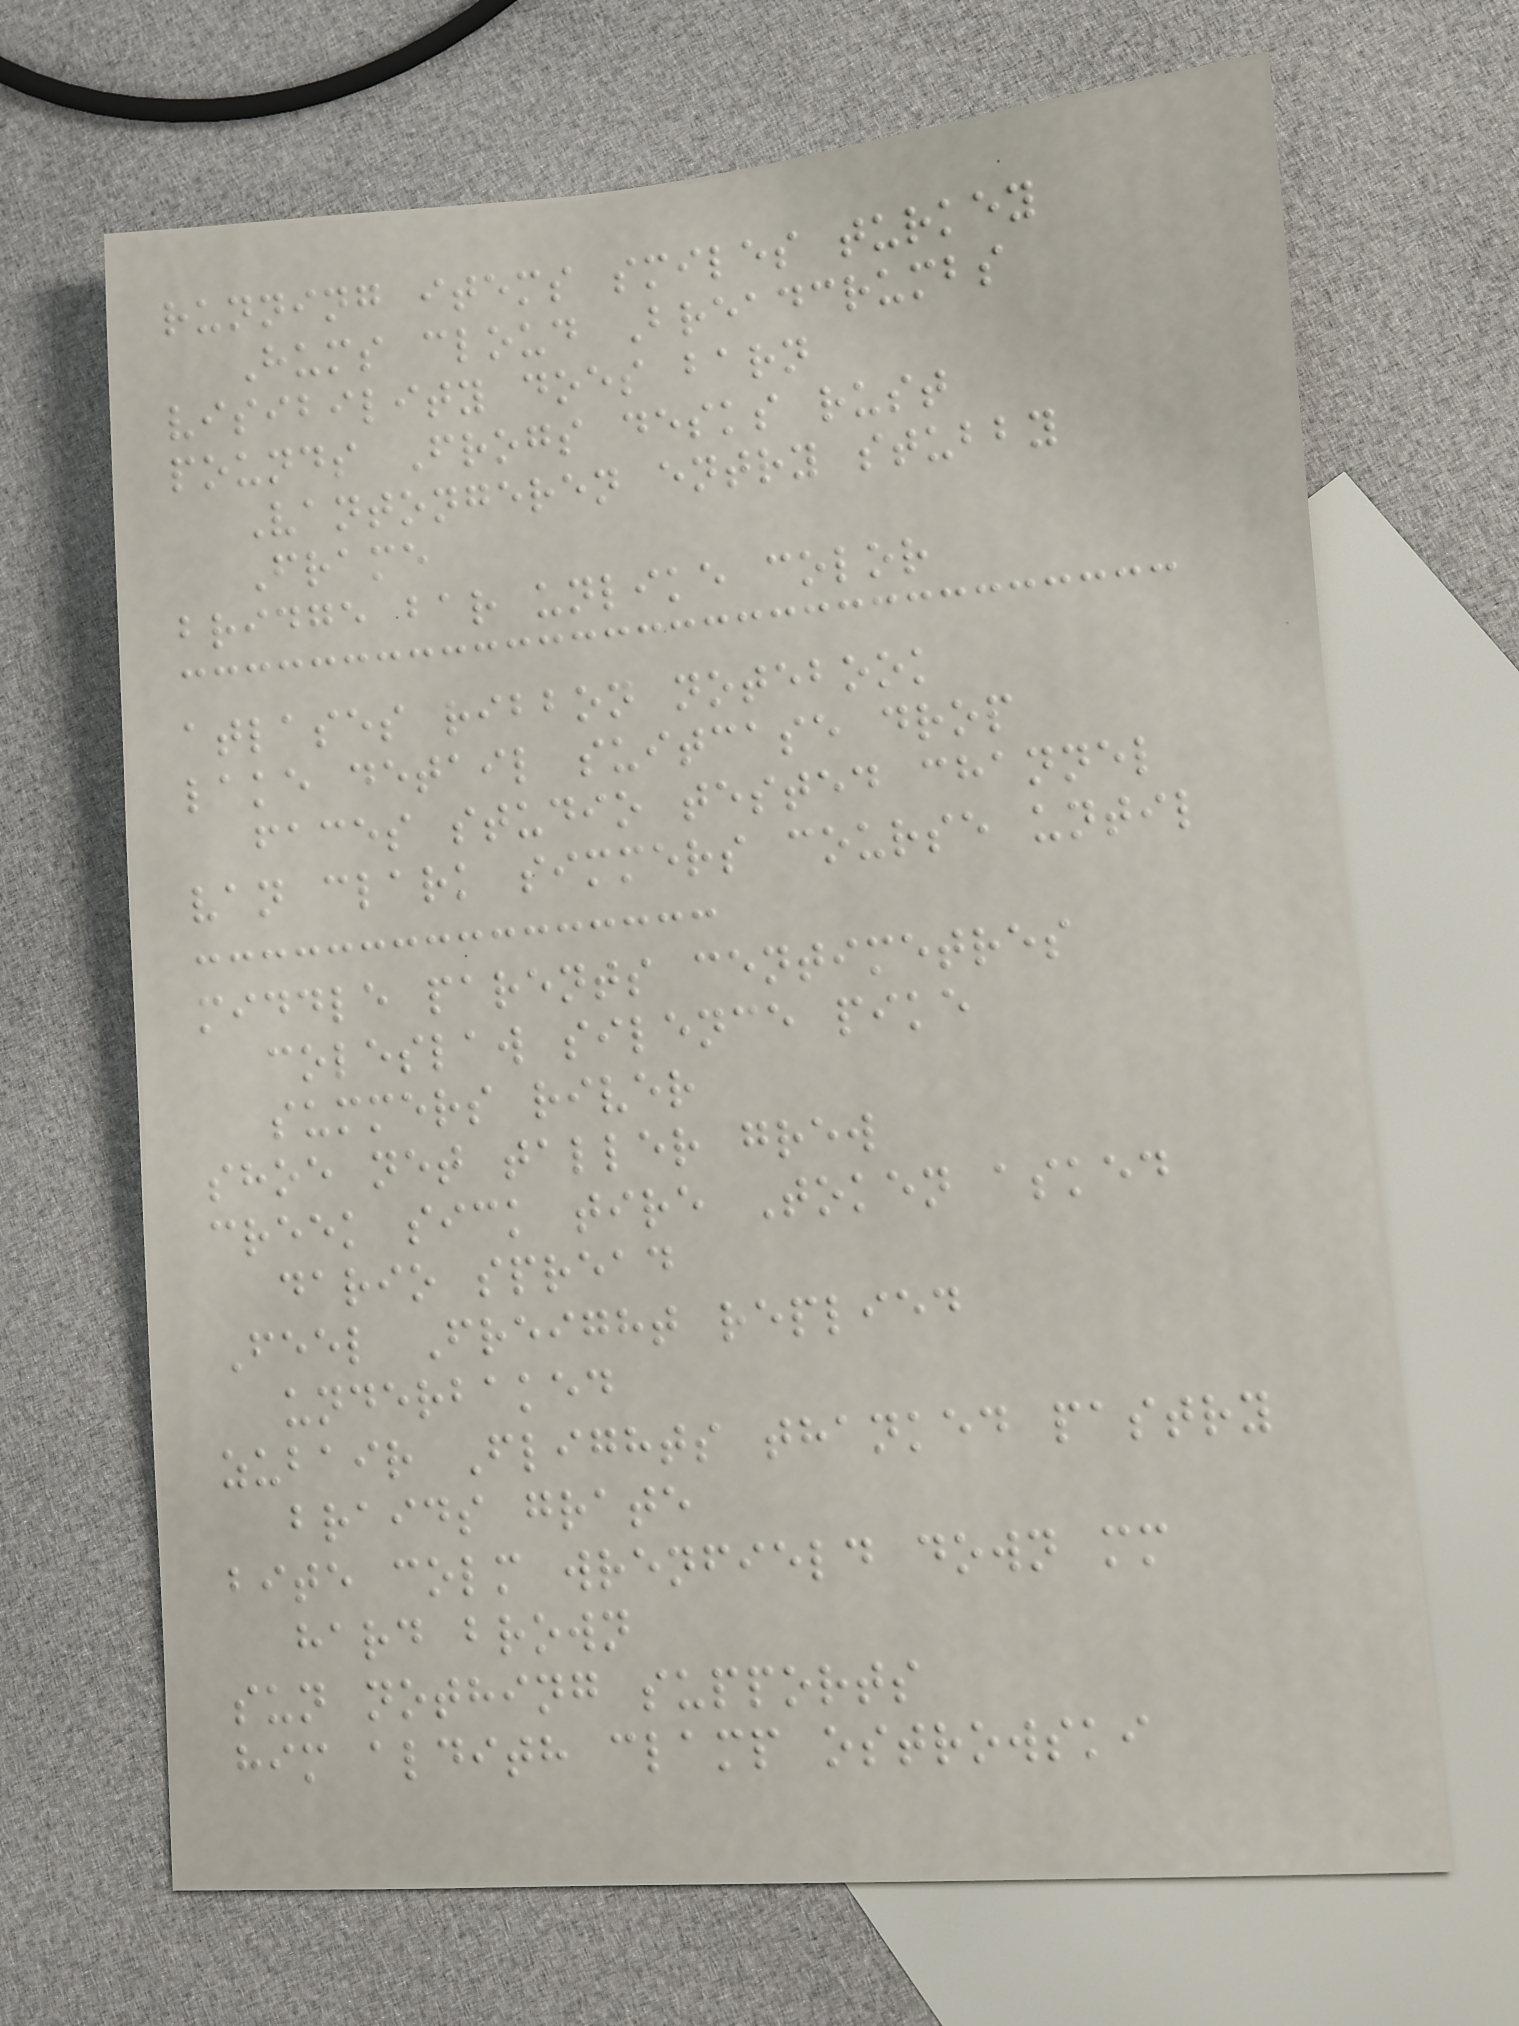running items smiles turkey
Hums cloud Breadcrumbs
visibility does barn
pounds Frogs desks rust
Vantongeren entry stubby
Frame
bridge bar unlike color
atlases ribbon notebook
lake detail suitcase drop
faces studio tested channel
van clark simmers course until
middle parents centimetres
coleslaw silence pike
summers river
shoe net taller grew
creek sick tire Token asked
dario spread
Feel Freight replied
underbaked
zubair Flights thanked pastry
braids grate
bite colm wrenfield down mm
hard brown
sun nothing supports
him aldith clamp ostrowski
